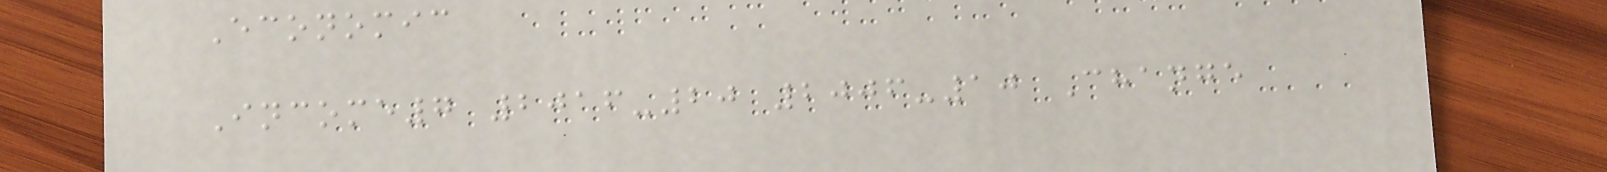Economic
Income7 2016-20 2006-10 Change
